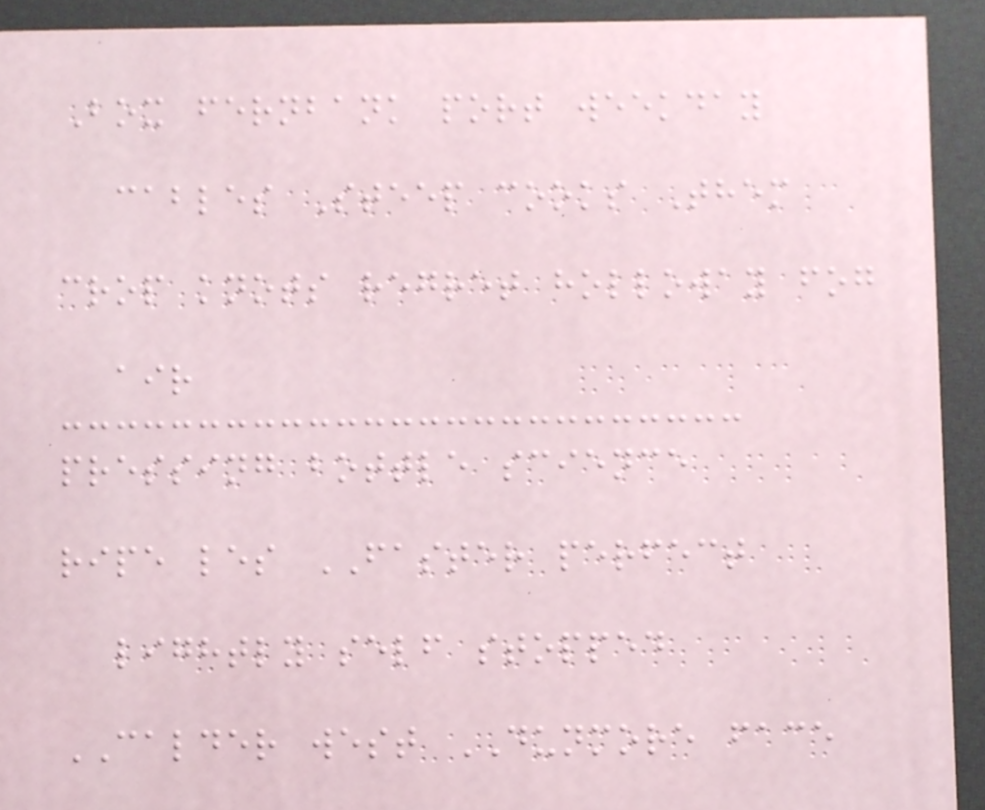Box fernbank port weekday
cables Steep cooks Them
crop knots regret holloway fog
air
pressing bottle science
ripe les FASTER perfect
lightly self stopped
CALDER west DUNMORE face
